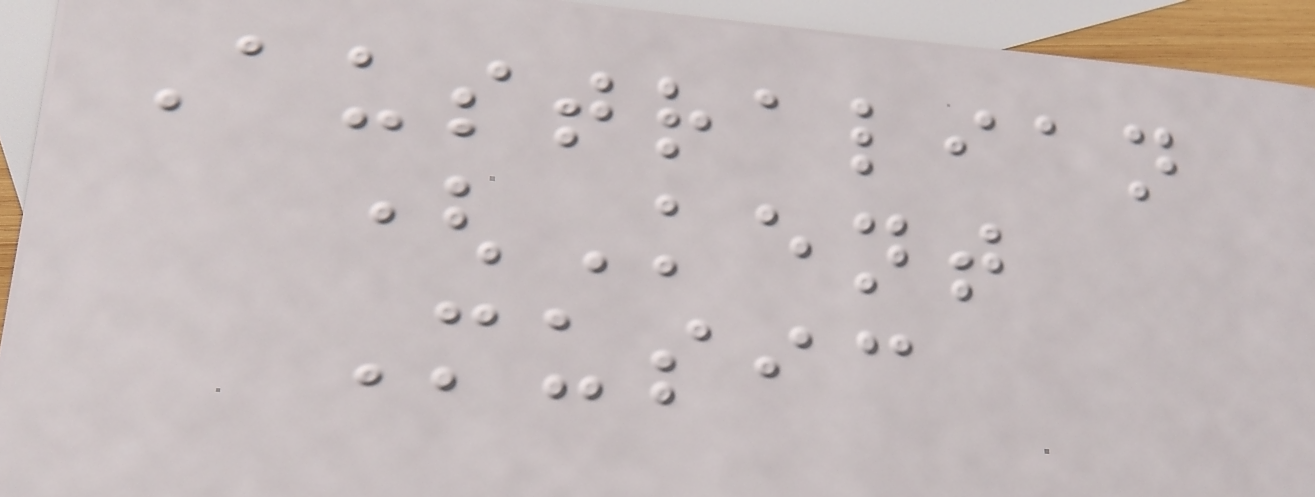Australian
(Kent
Music
